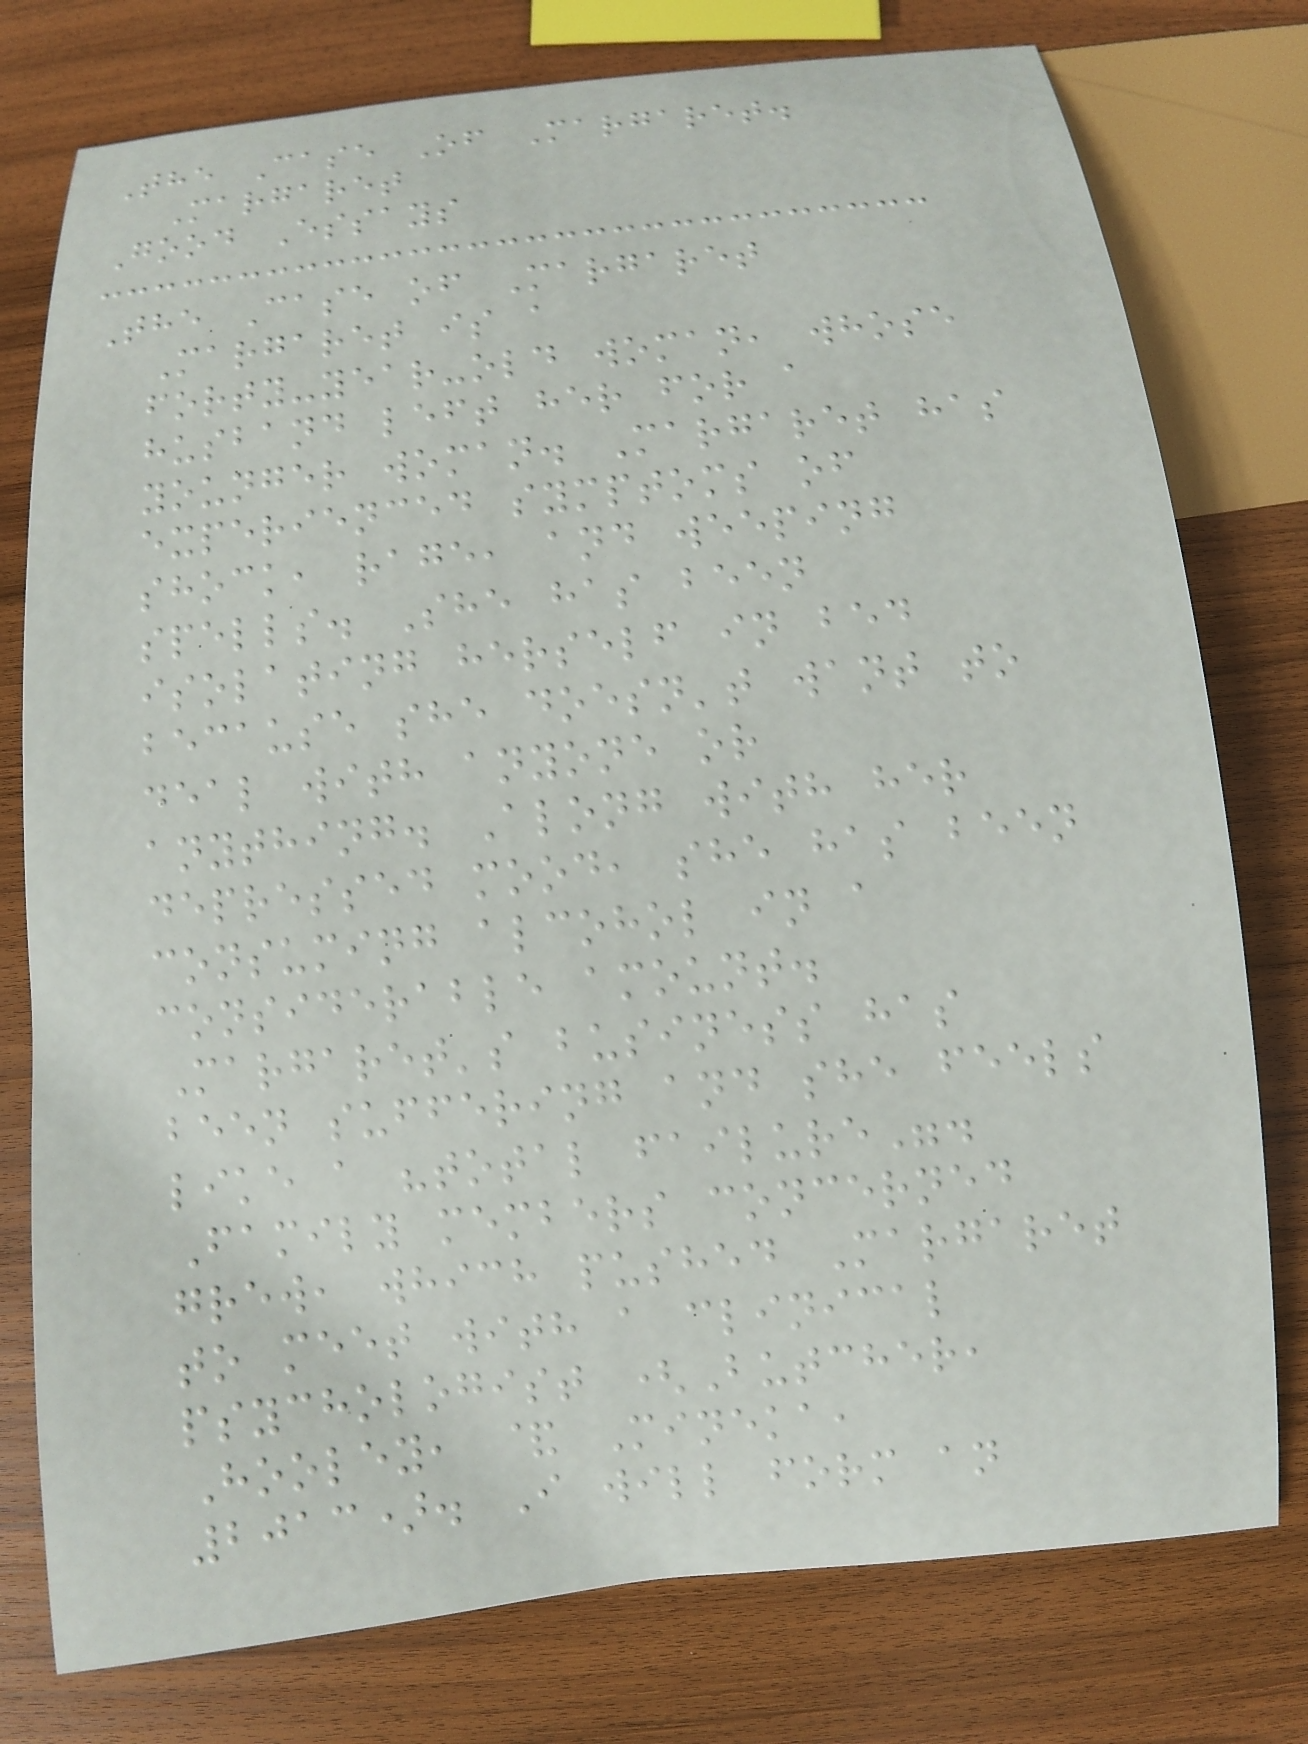The Case Of Margaret.
Margaret
Good Essays
The Case of Margaret
Margaret is a
forty-year-old woman, whose
husband left her for a
younger woman. Margaret has
experienced symptoms of
shock, rage, and weeping
spells. She has been
isolating herself in bed
because she doesn't want to
deal with anyone or
anything. Along with her
depressed mood, she has been
consuming alcohol in a
considerable amount.
Margaret's business has
been suffering and she feels
like a "total failure".
Family members concerned
grew, which pushed Margaret
to meet with a clinical
psychologist (Butcher,
Hooley, & Mineka,
2013). I will form an
